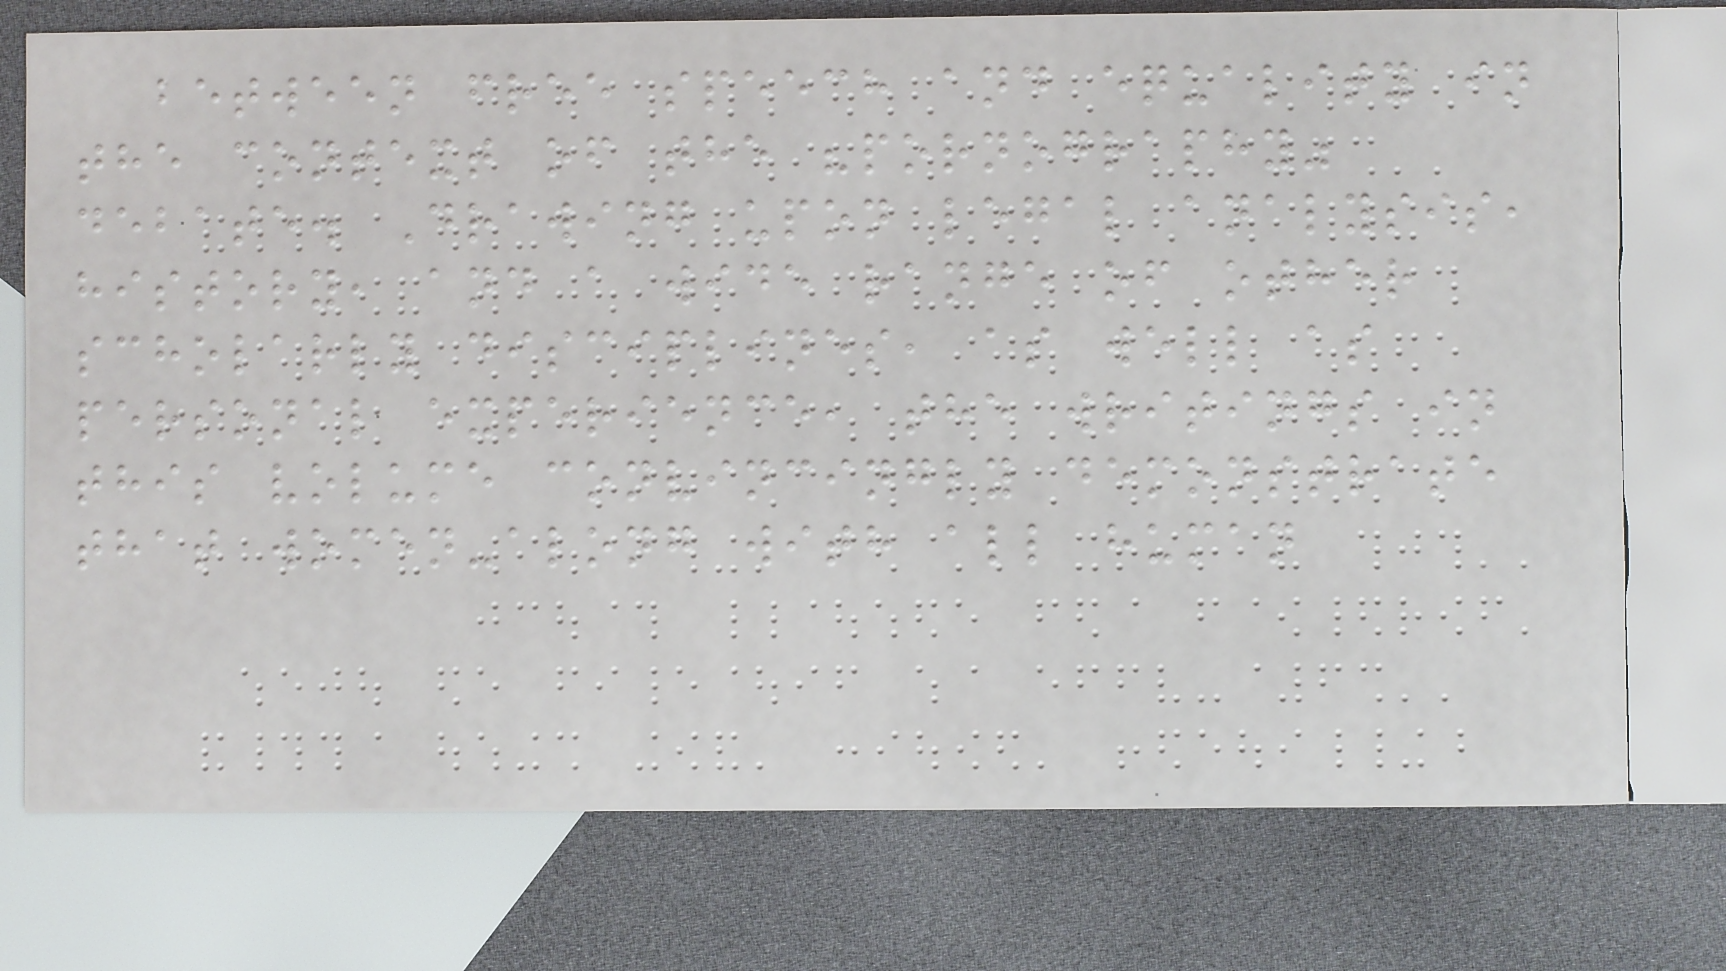between free speech and equality in
the context of the "pornography"
debate. Drawing upon legal analysis,
history, and a wide range of other
scholarly disciplines, as well as
personal experience, the writings in
this volume convincingly demonstrate
that women-along with all human
